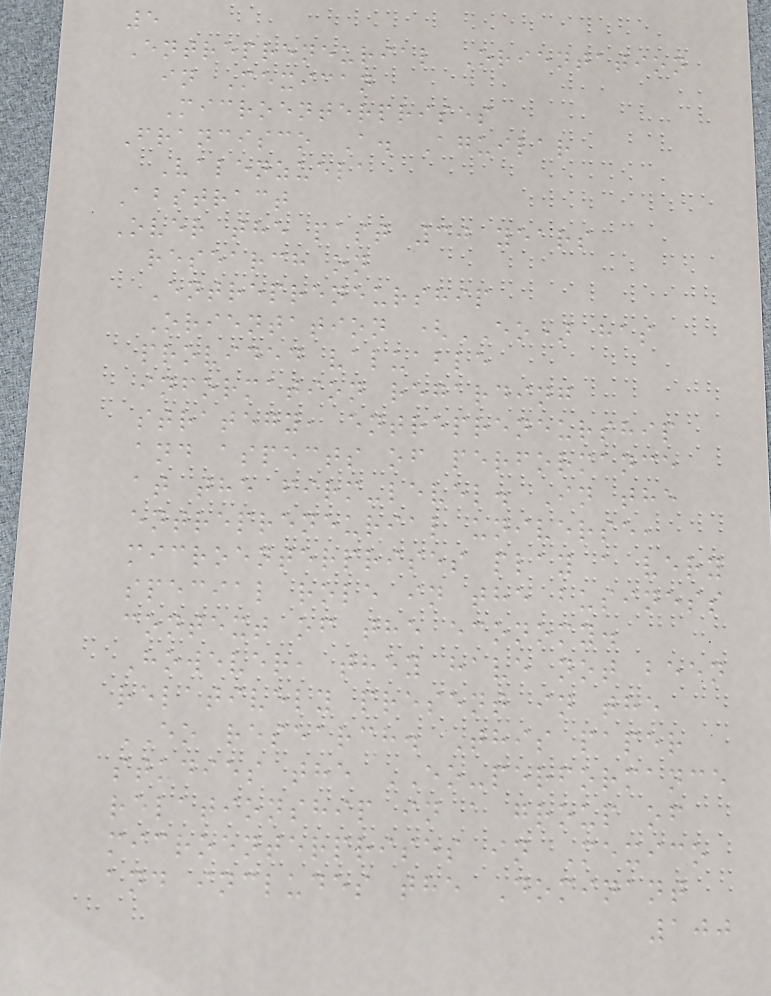5
Entrepreneurial Orientation
in Mexican
Microenterprises
Francisco A. Aguilar
Valenzuela
Abstract
Over the past 30 years
research on
Entrepreneurship
Orientation (EO) has
provided valuable
information regarding
strategy, entrepreneurship
and aspects of performance
at the firm-level. In the
entrepreneurial universe,
microenterprises play a very
special role in the business
context of the economy.
However, they have not been
relatively present in the
EO research. This paper
studies the EO-performance
relationship in a group of
microenterprises in Mexico
and includes the Dominant
100
